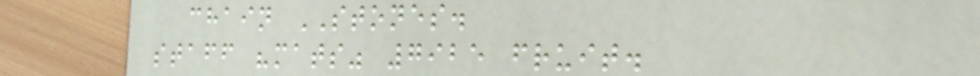chain STONES.
staff "mats" 7925 fruit.
